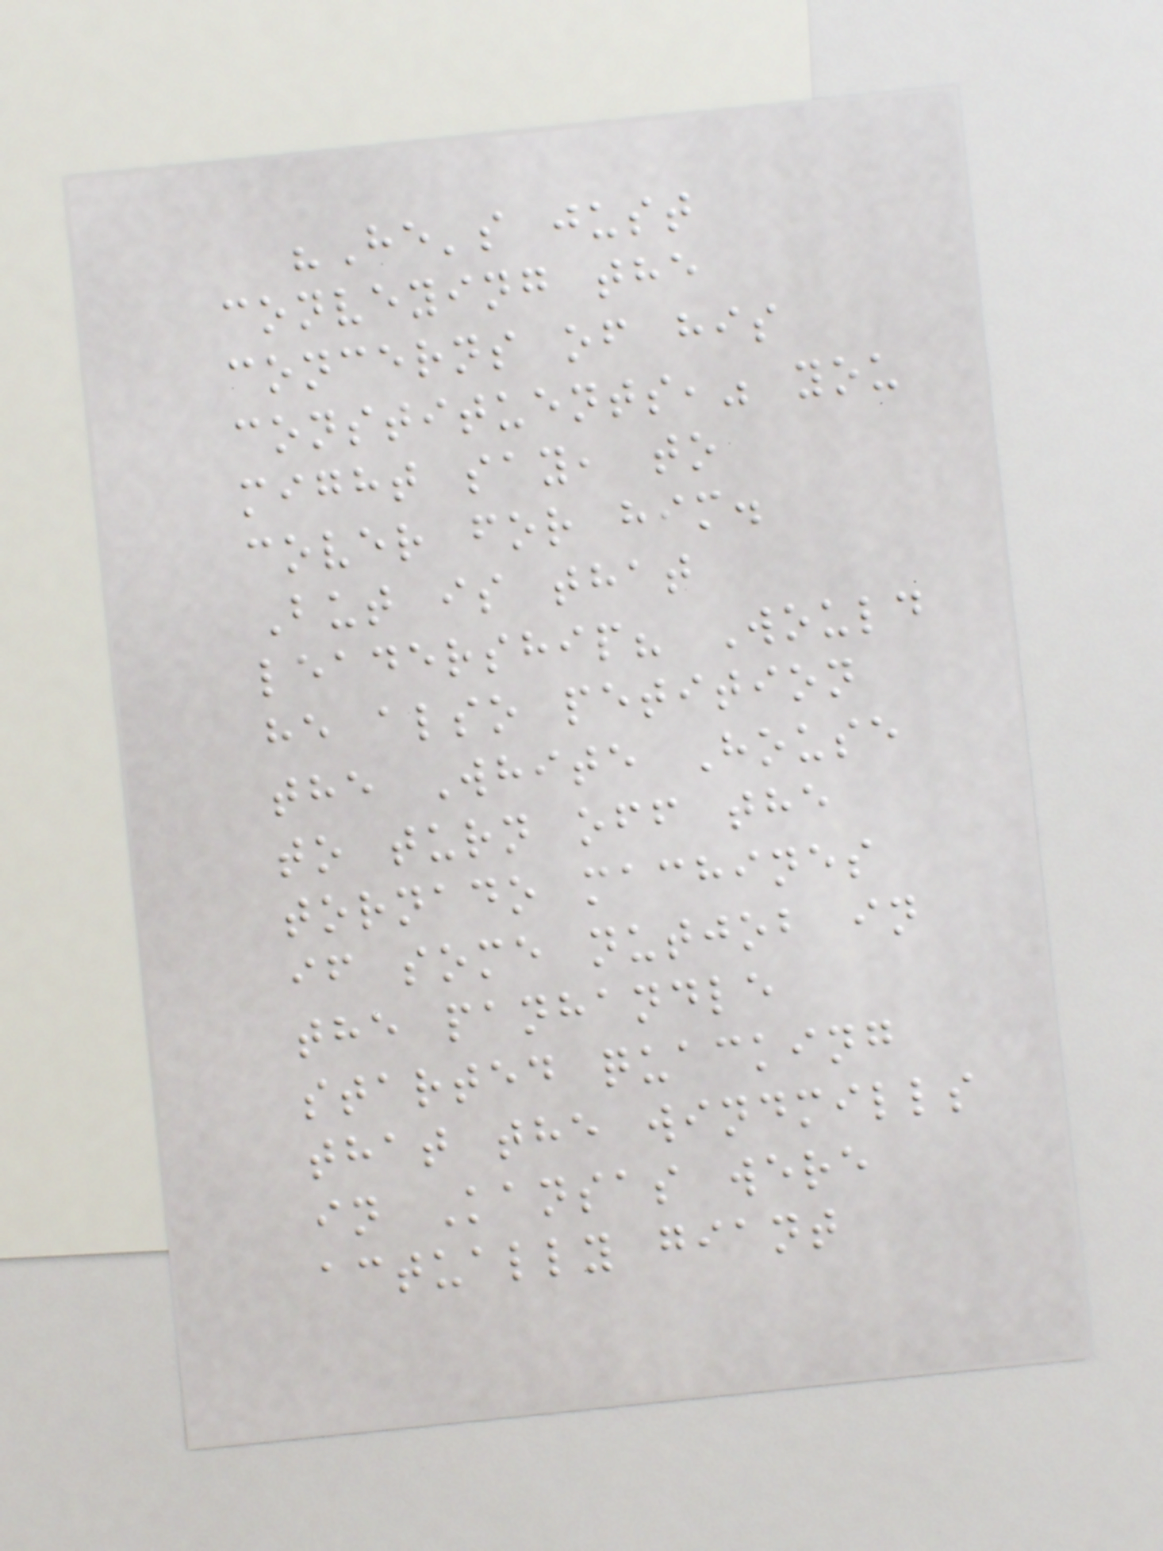"He's just
conveying the
concerns of his
constituents," you
might say, to
cover for him.
But is that
leadership? Would
he also petition
the White House
to turn off the
tornado machines
if some nutjob in
the panhandle
started quacking
that the windmills
in Kansas were
actually giant
